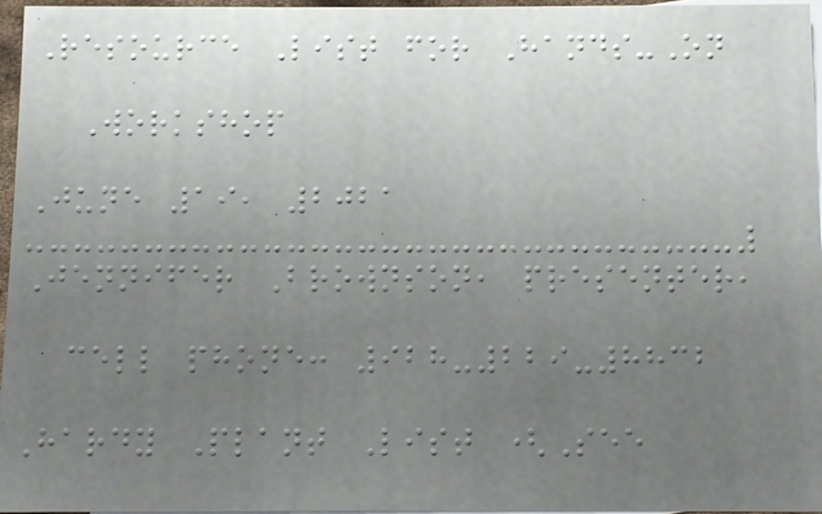Resource List for Hands-On
Workshop
June 19, 2021
Jennifer Brownson, presenter,
cell phone: 928-229-8832
Hardy Plant List (See
